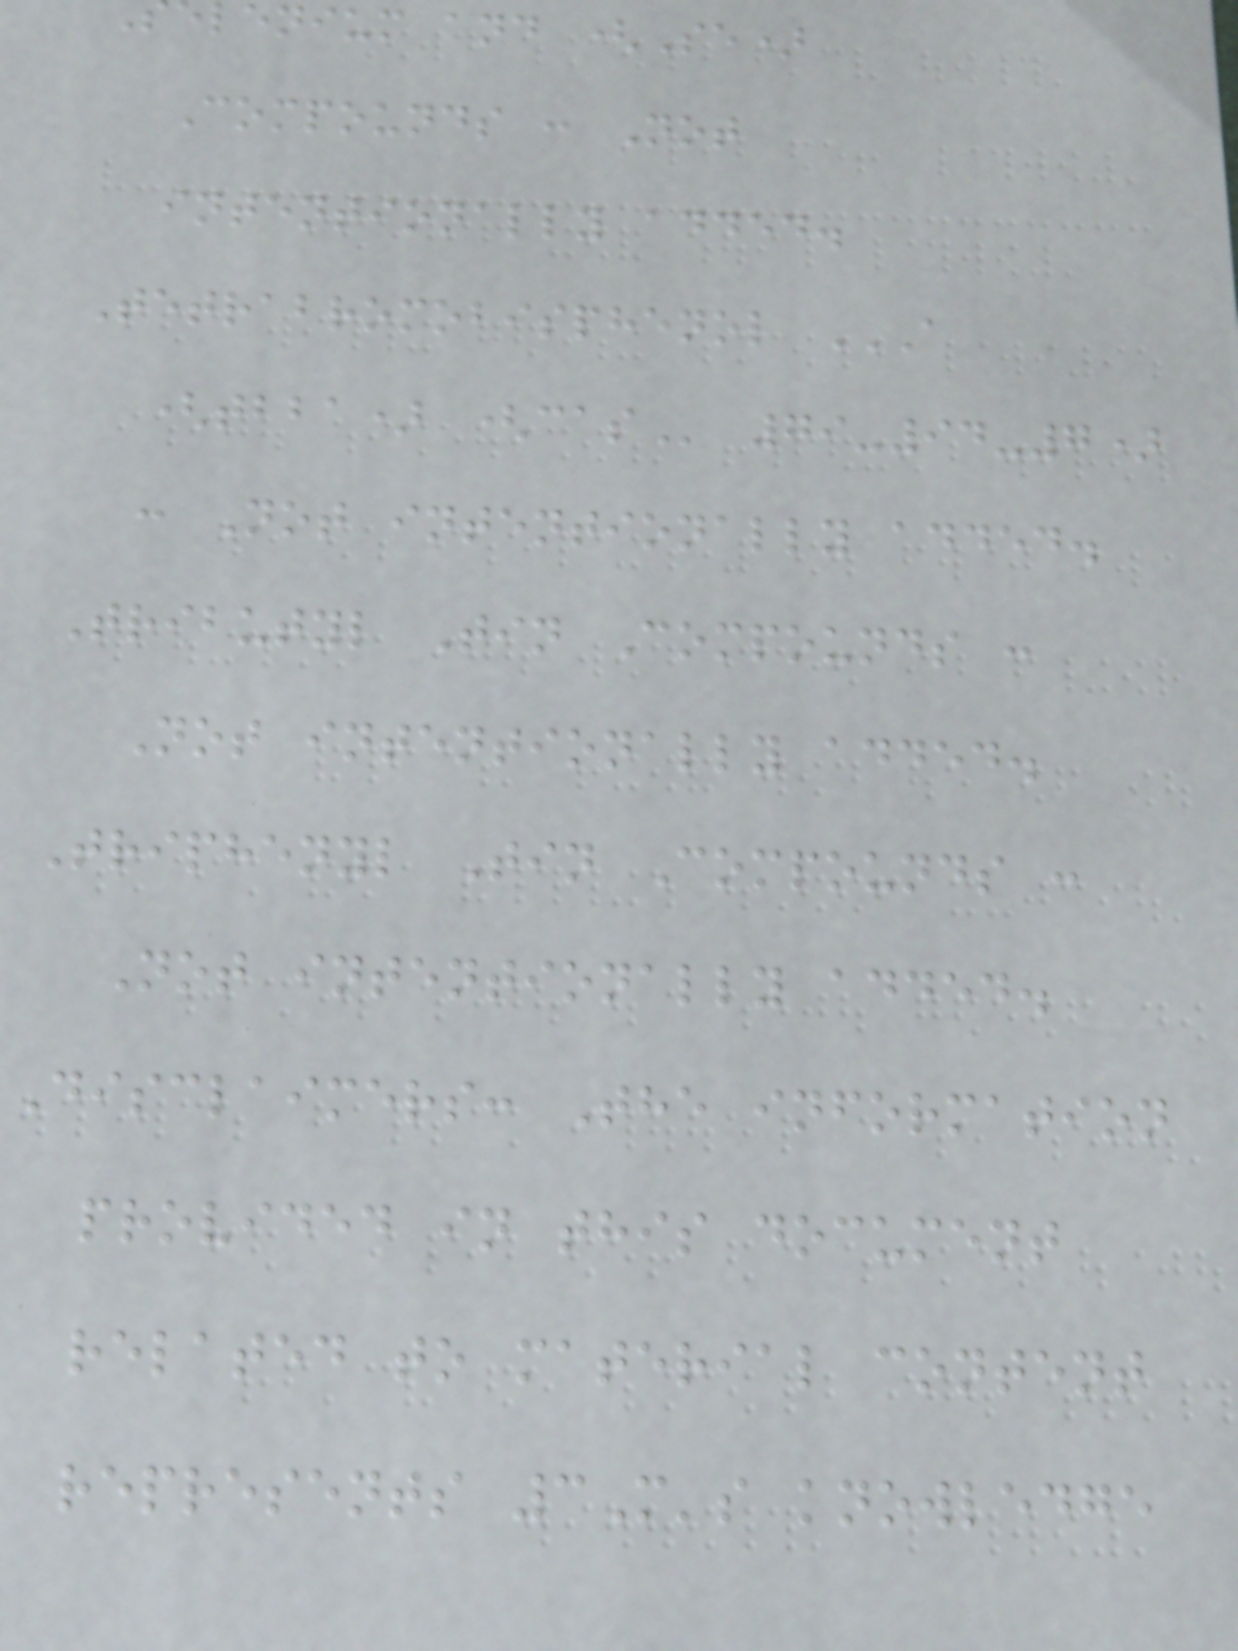lenium and (Se)
Compounds : Not
intentionally added.
Tetrabromobisphenol A
(tbba)
: Not intentionally added.
Tributyl Tin Compounds :
Not intentionally added.
Triphenyl Tin Compounds :
Not intentionally added.
Disclaimers: The information
provided in this document
related to material content
represents 3M's knowledge
